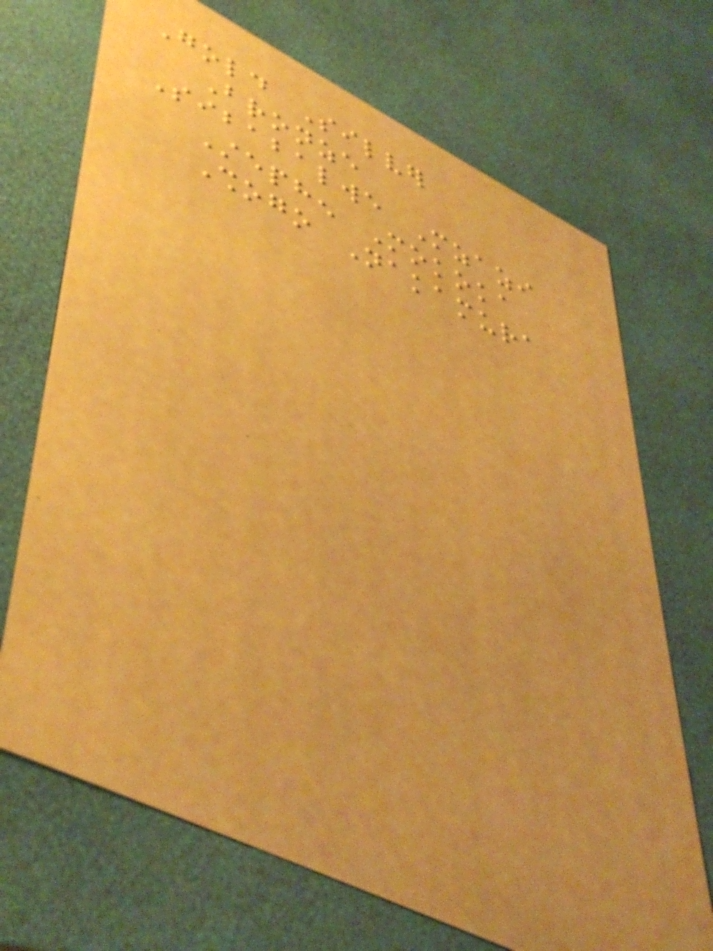Gold Silver
Bronze
Sibabalwe Mzazi
Stephen Mokoka
Shogo Nakamura
